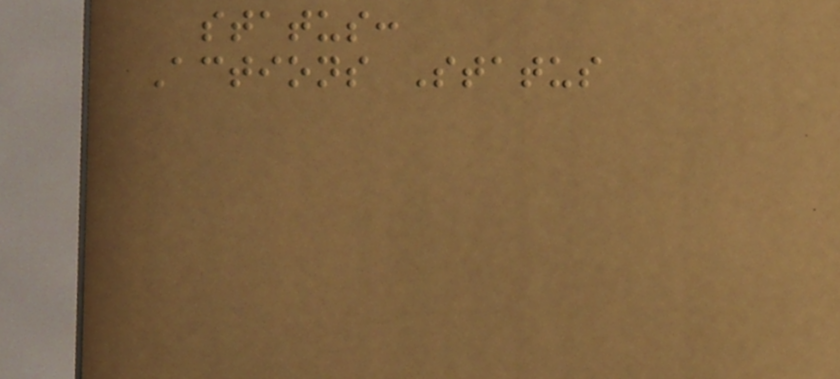status:
Actions Status
